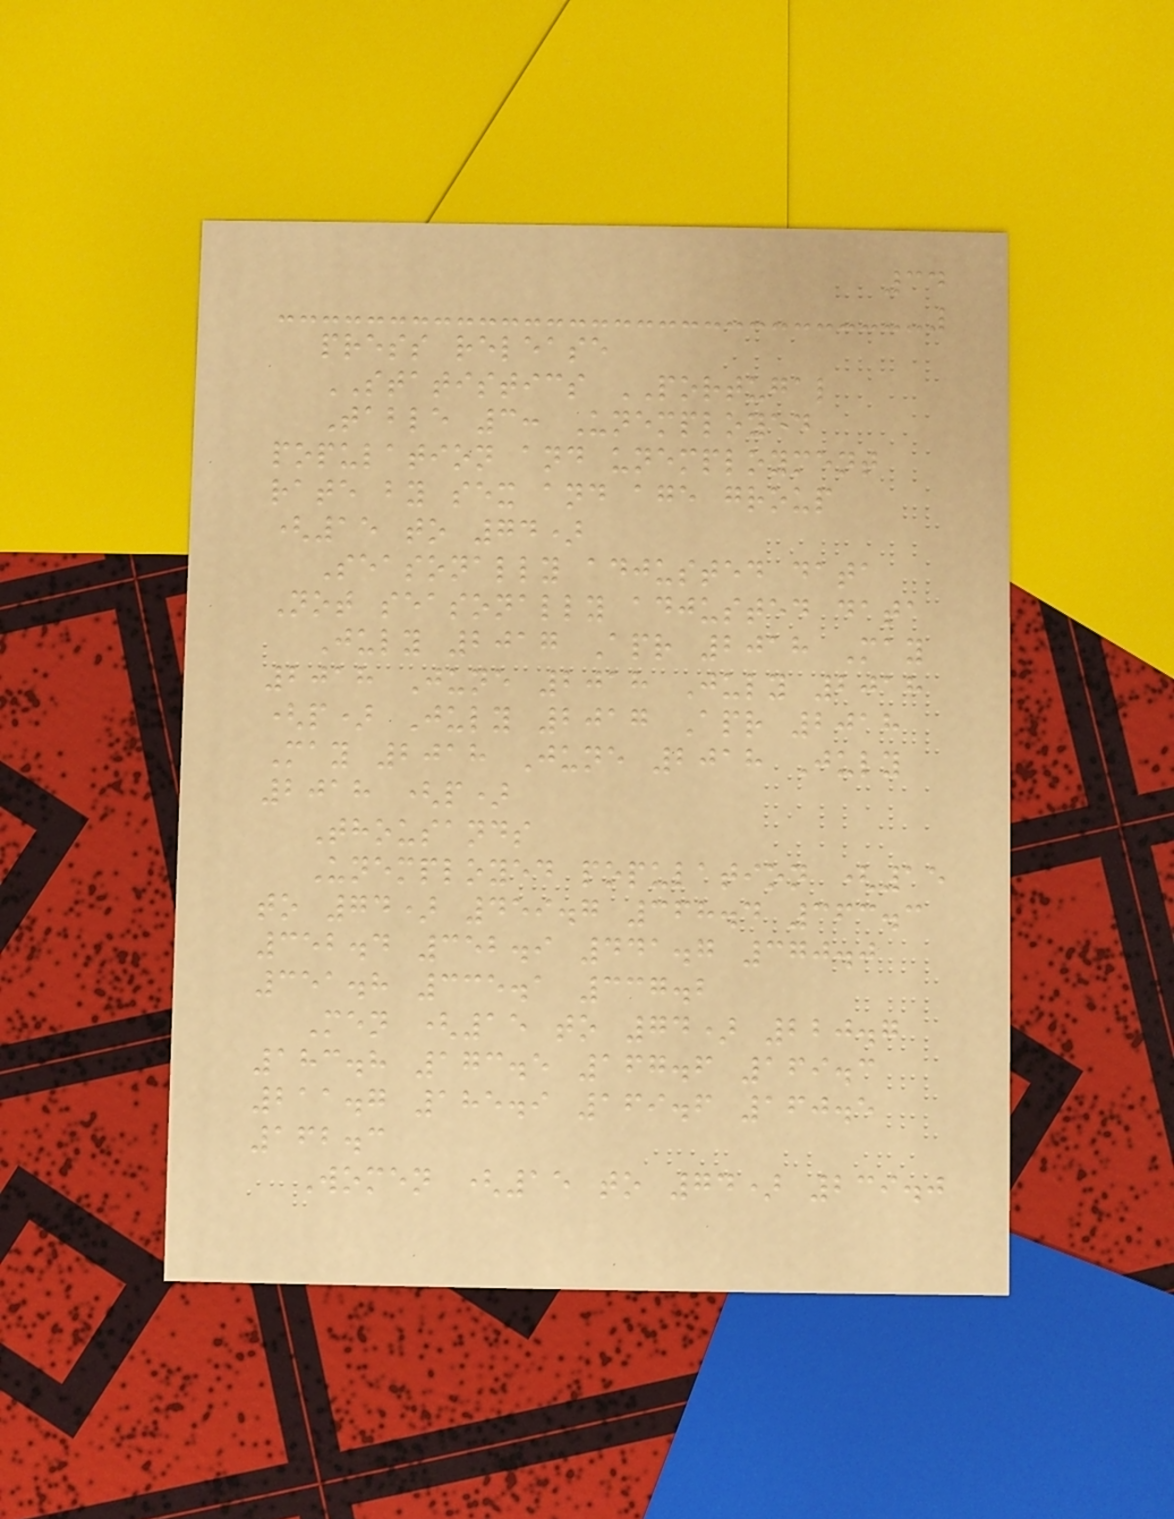34
press release
STATISTICS PORTUGAL
Table 3: Unemployed
population and unemployment
rate by sex and age group
(15 to 74)
Seasonally adjusted data
Not seasonally adjusted data
July 2017 Apr 2018 May
2018 June 2018 July 2018
(p) July 2017 Apr 2018
May 2018 June 2018 July
2018 (p)
Thousands
Unemployed population (15
to 74) 459.7 368.4 363.3
352.4 352.9 441.7 370.0
351.8 335.1 337.2
Men (15 to 74) 220.7
183.8 173.5 167.6 169.3
211.7 185.9 169.6 160.5
162.3
Women (15 to 74) 239.0
